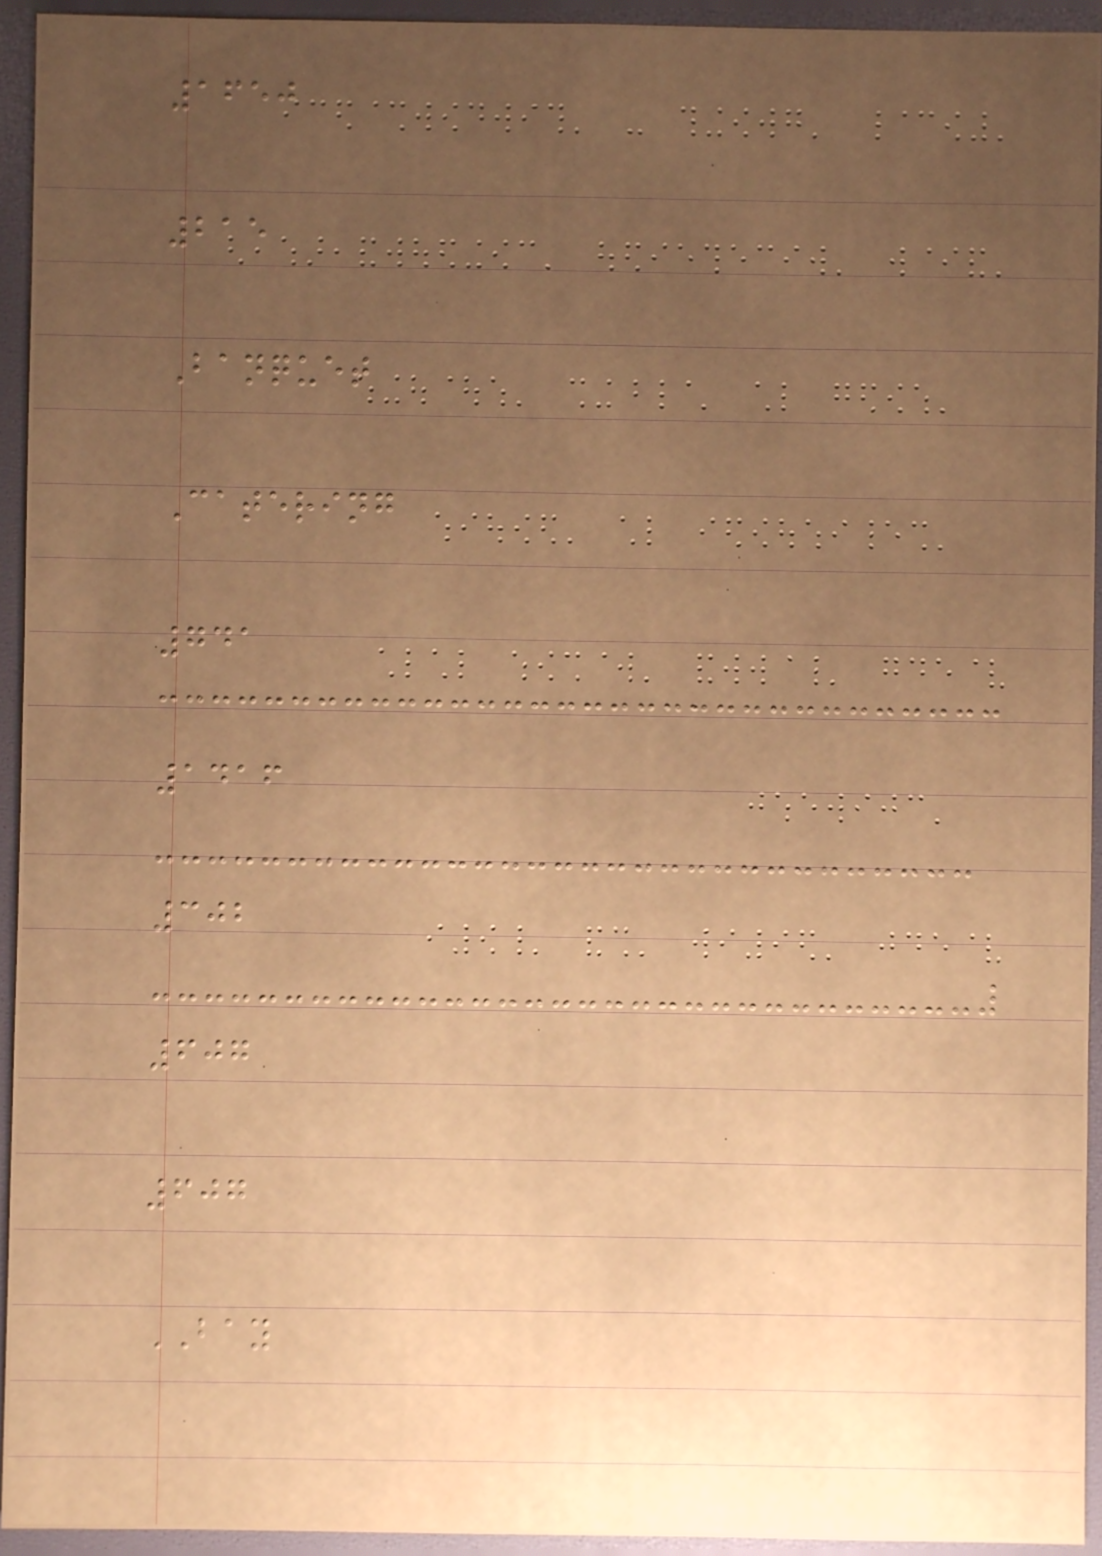1650
215
Banquet
Catering
741
1416
302
607
607
BAY
